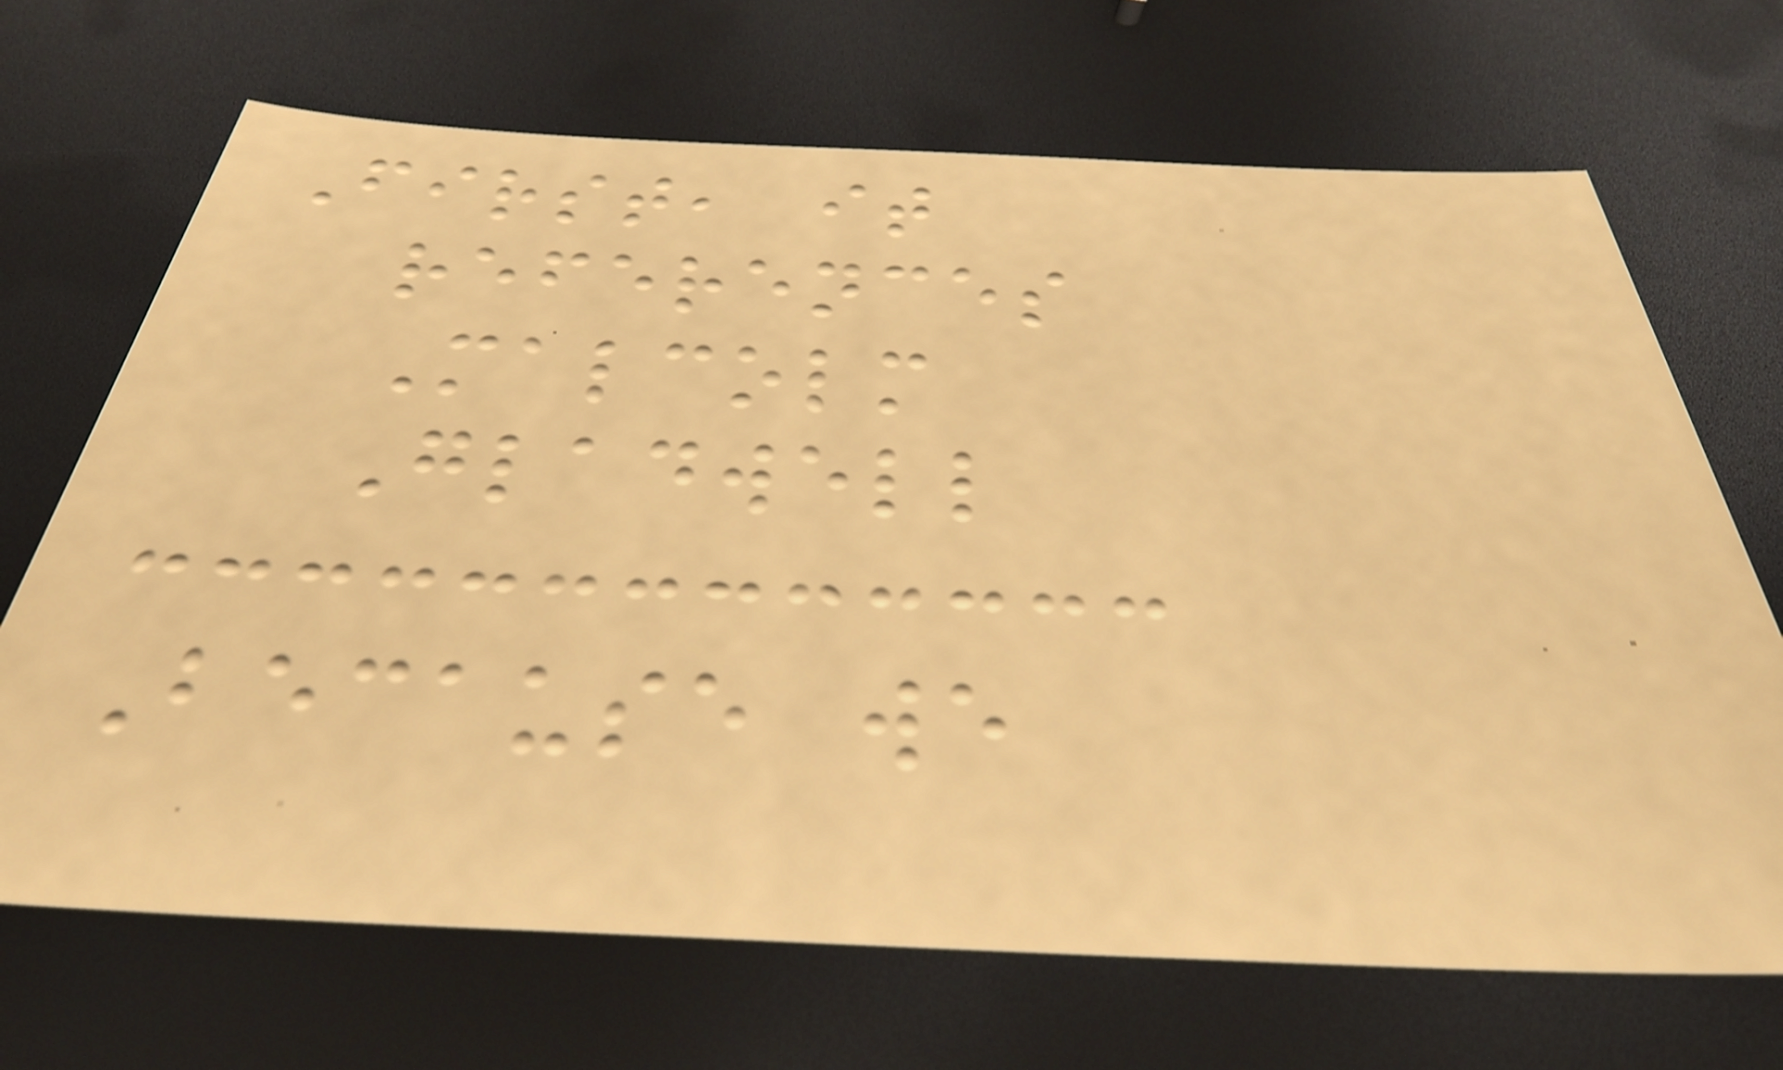First, it
references
Malcolm
Gladwell
Because we
